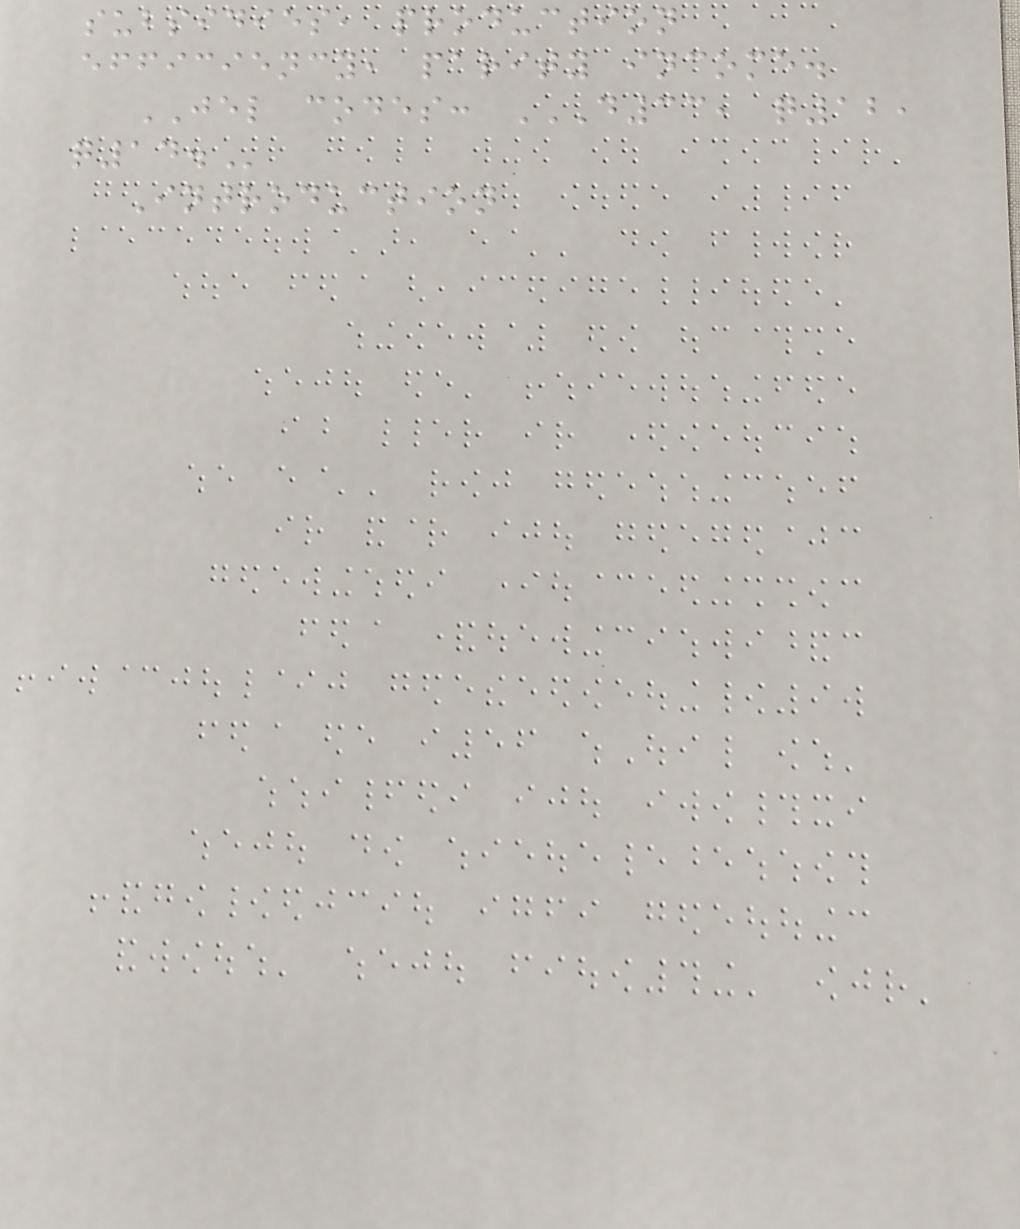subsidies, production
efficiency, parity income.
JEL codes: D33, Q12,
Q14.
Introduction
